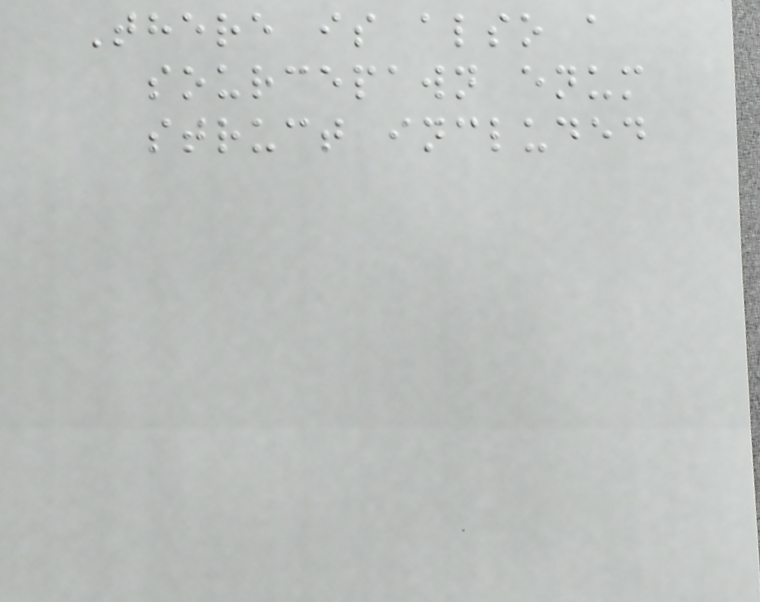There is also a
sourcepawn enum
struct included
